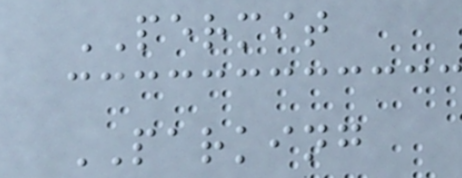PERMIT
PARKING
